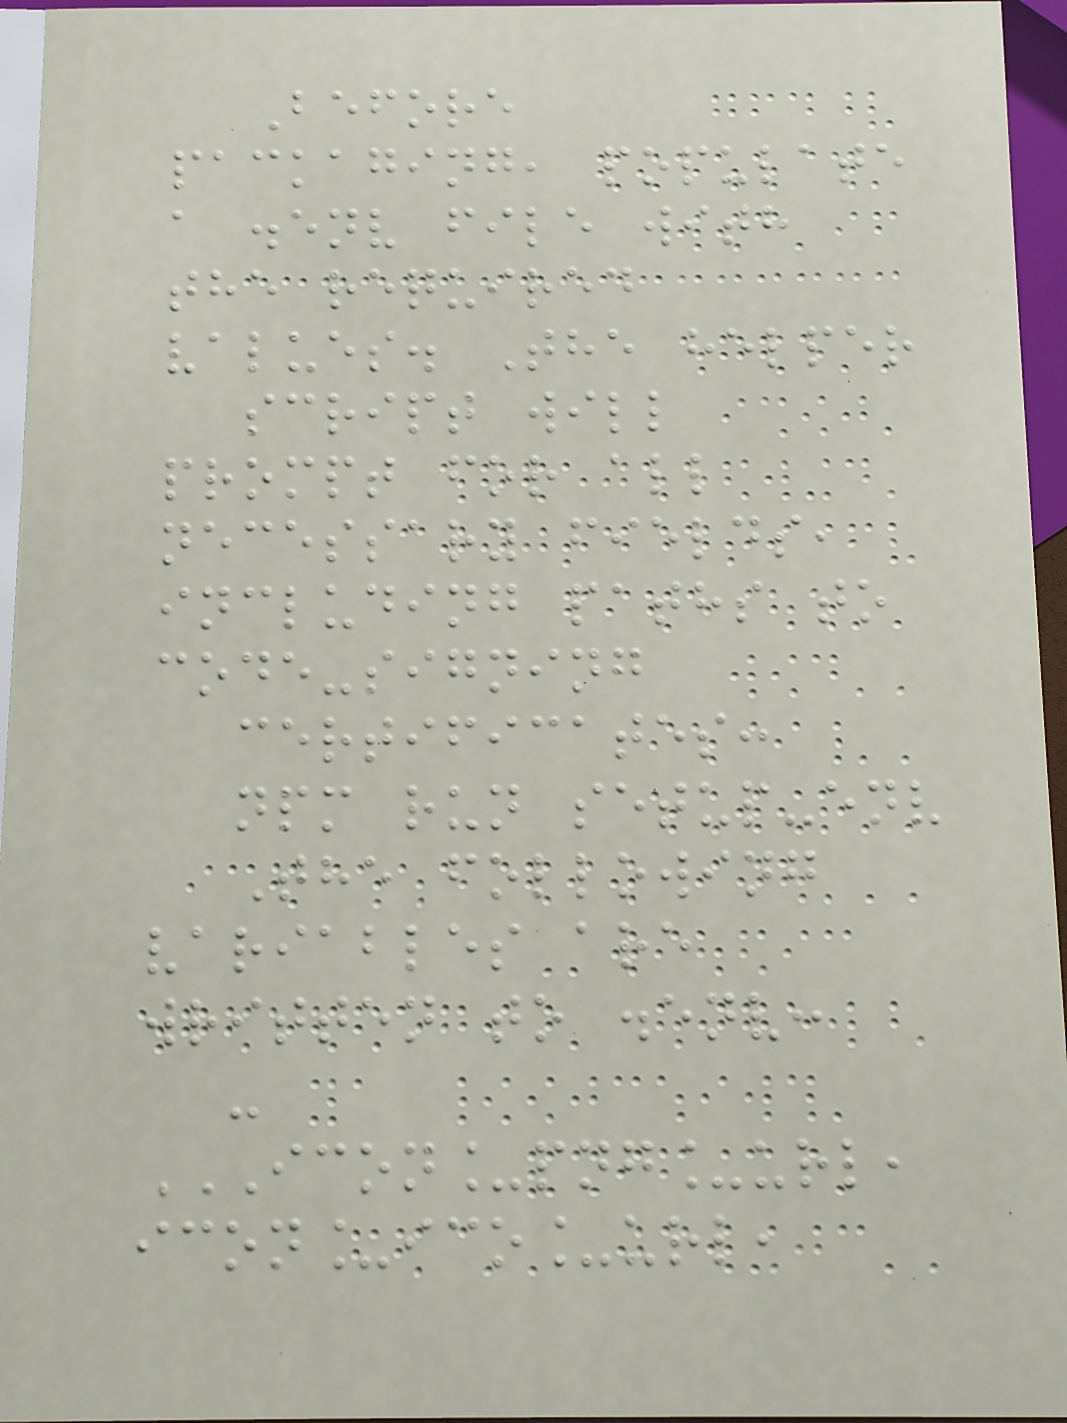Before
packaging, populate
a .env file with
the required
values. The helper
script will
prompt for all
necessary fields,
including paths to
code-signing
certificates:
npm run setup-env
The following
variables are
written to .env:
-
ICON_PNG_URL,
ICON_ICO_URL,
